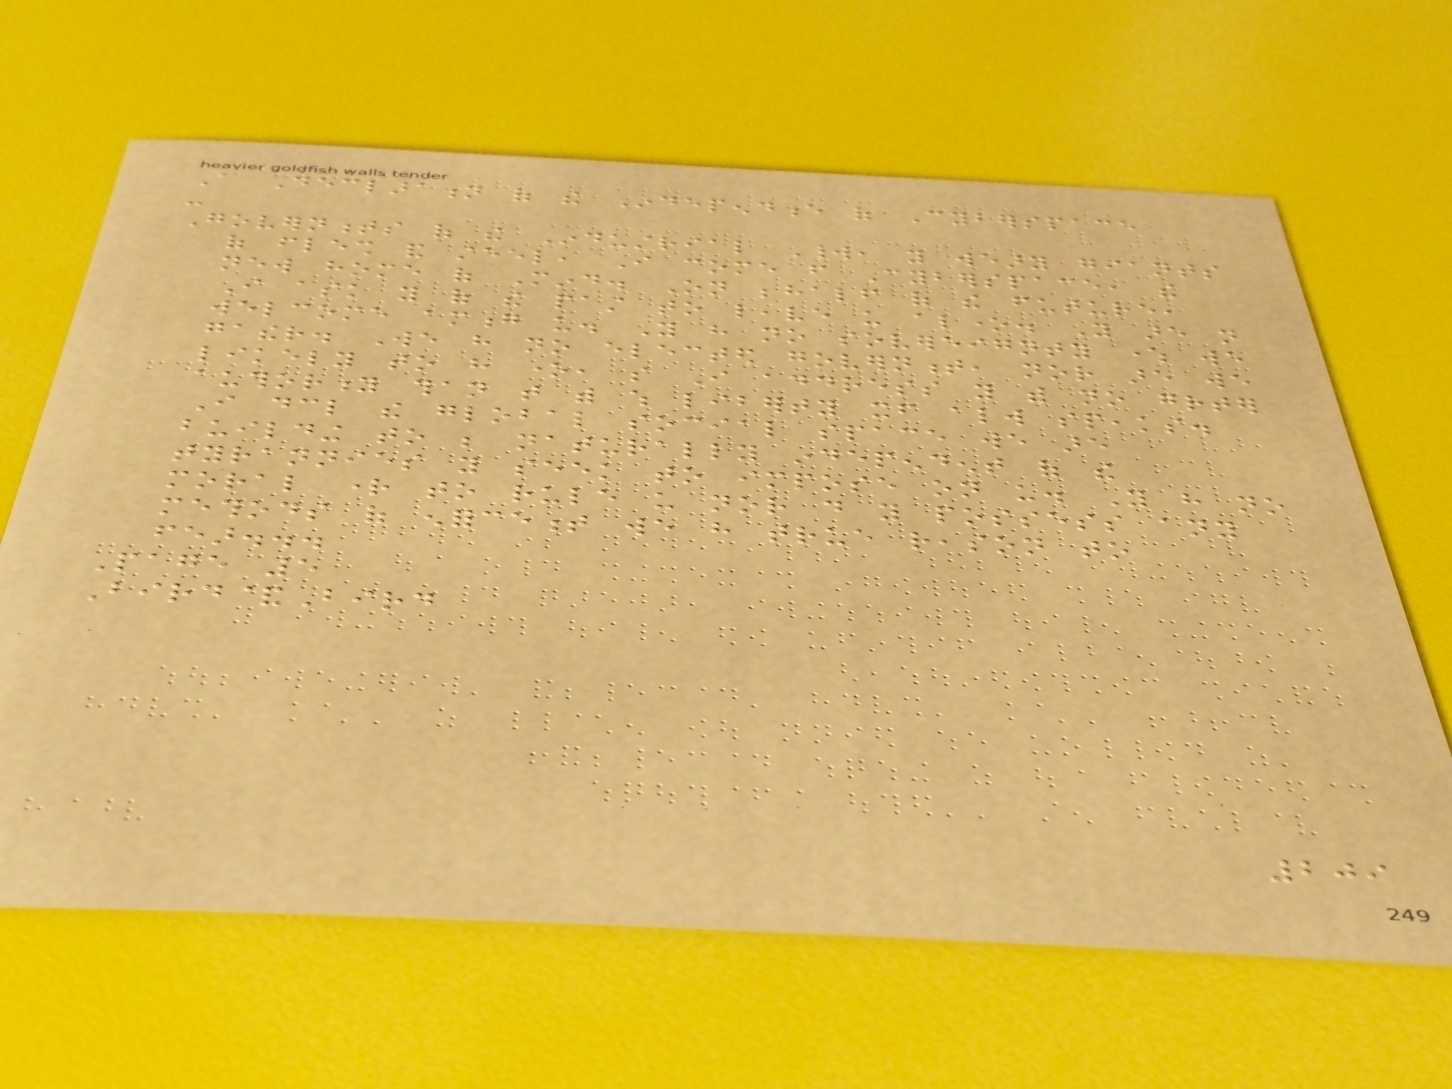A Declaration of the Independence of Cyberspace
-
Governments of the Industrial World, you weary giants
of flesh and steel, I come from Cyberspace, the
new home of Mind. On behalf of the future,
I ask you of the past to leave us alone. You are not
welcome among us. You have no sovereignty where we
gather. We have no elected government, nor are we
likely to have one, so I address you with no greater
authority than that with which liberty itself always speaks.
I declare the global social space we are
building to be naturally independent of the
tyrannies you seek to impose on us. You have no
moral right to rule us nor do you possess any
methods of enforcement we have true reason to
fear...
Page 5
Bird&Bird
209
